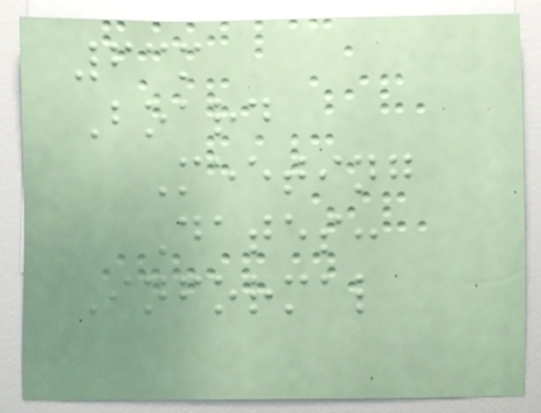63m
Board
Meeting
Dates:
Informal
